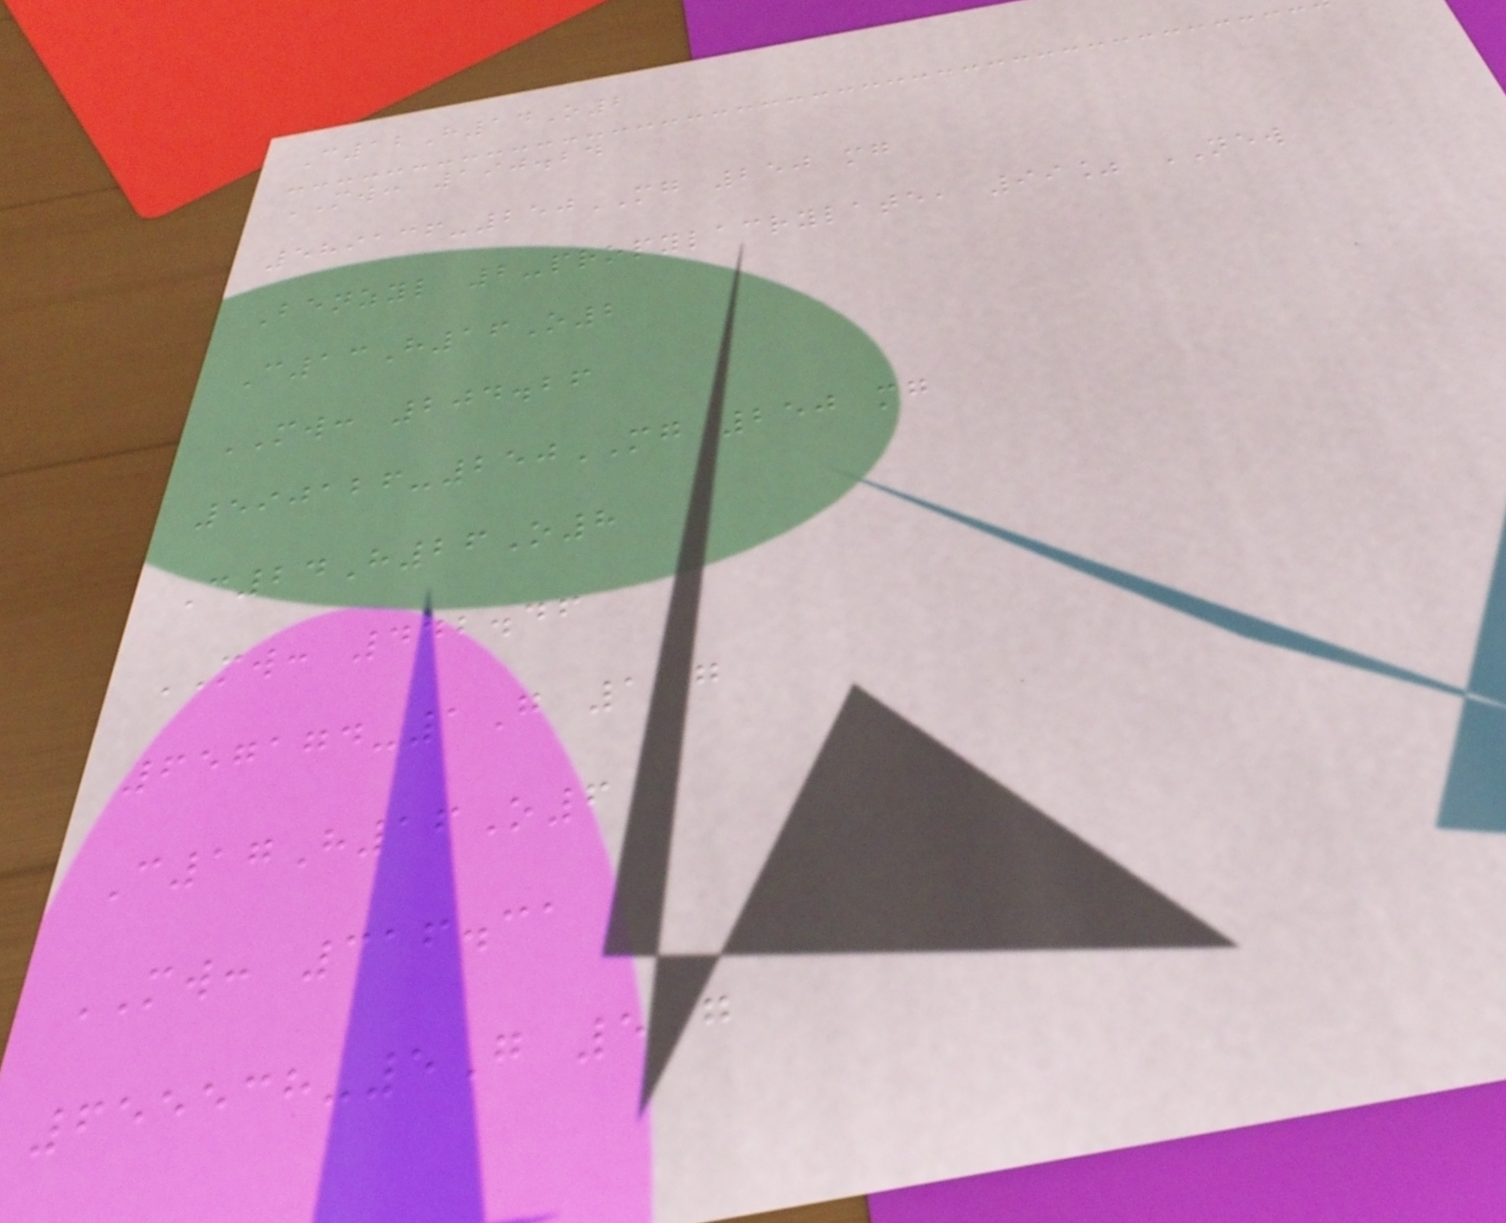C12H14O2
MW: 190.24
589136-250MG 250 mg
Benzyl 2-propylacrylate, 99% NEW
C13H16O2
MW: 204.26
590126-250MG 250 mg
C24H26O8
MW: 442.46
657174-1G 1 g
C17H16O6
MW: 316.31
655538-5G 5 g
